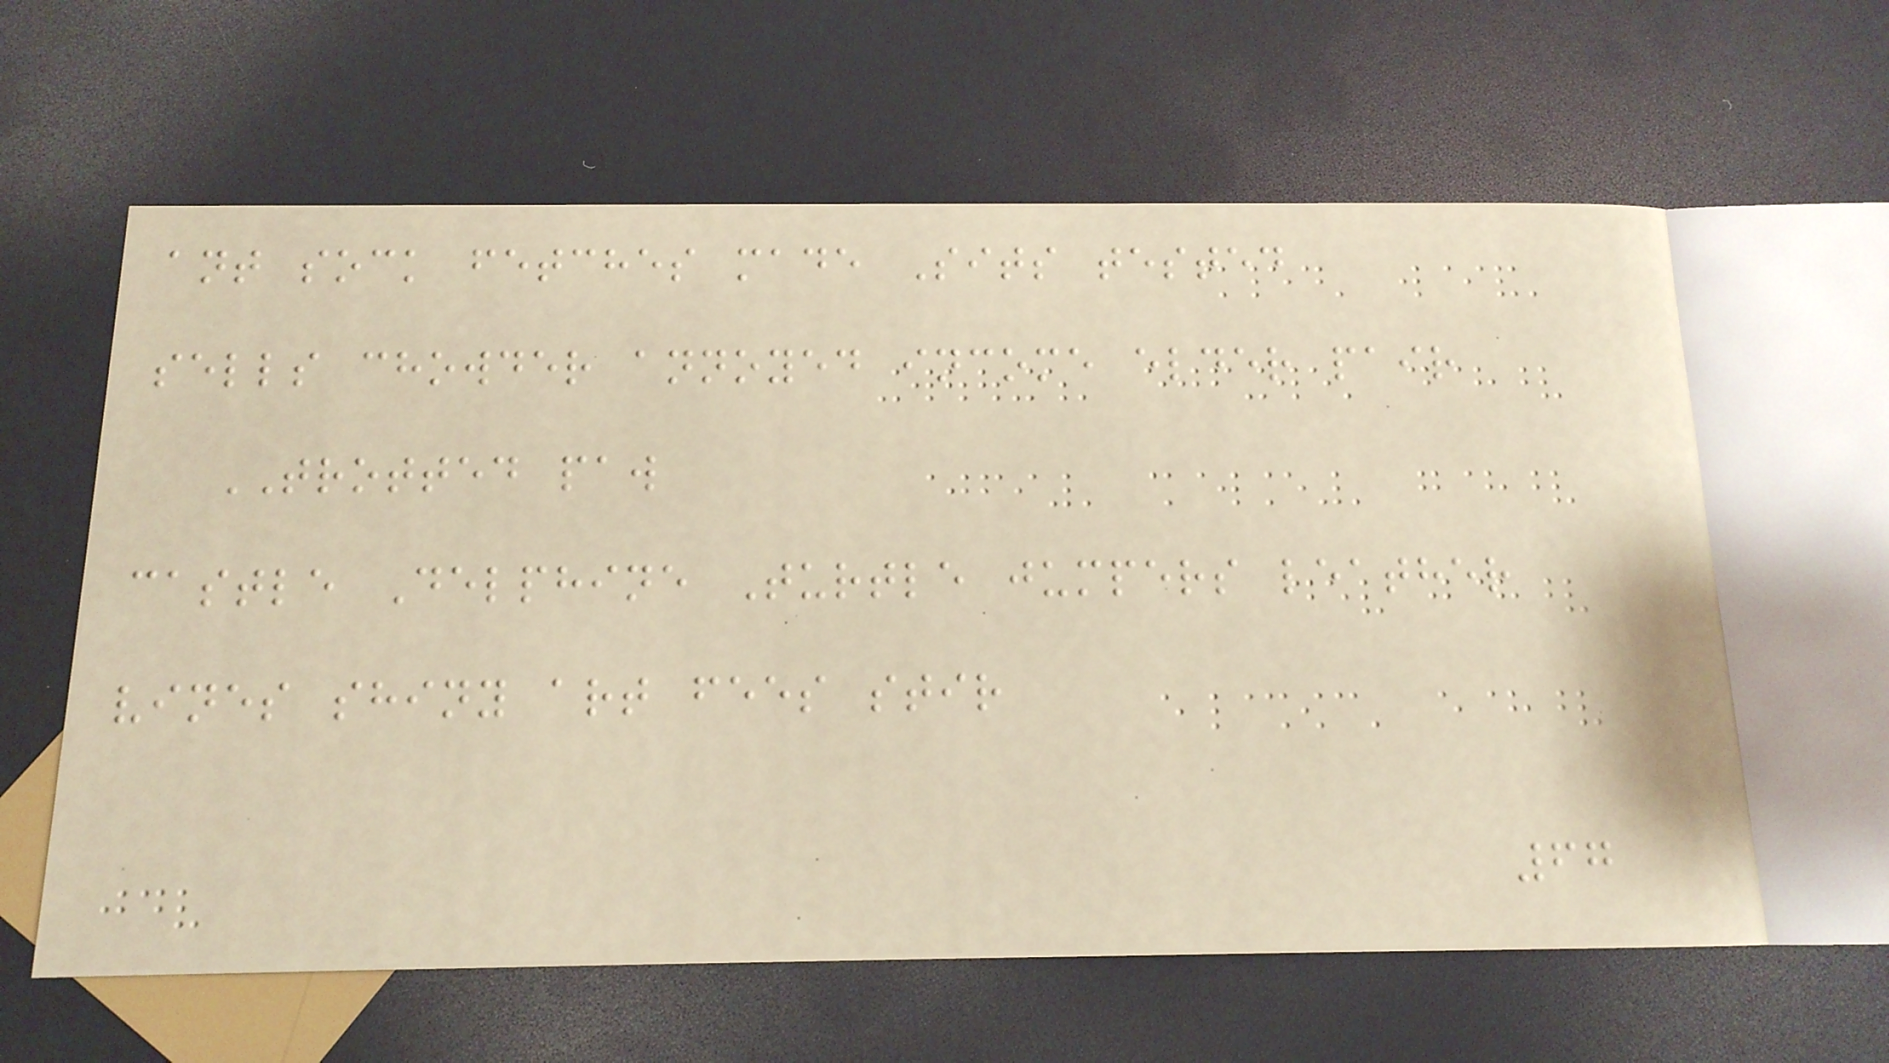ant sock fetches made Sits tested
sells chowder annoyed income elder pair
TROTTED paw
castle Delphine Turtle jumpers leather
vines shiny art fees stir
67
